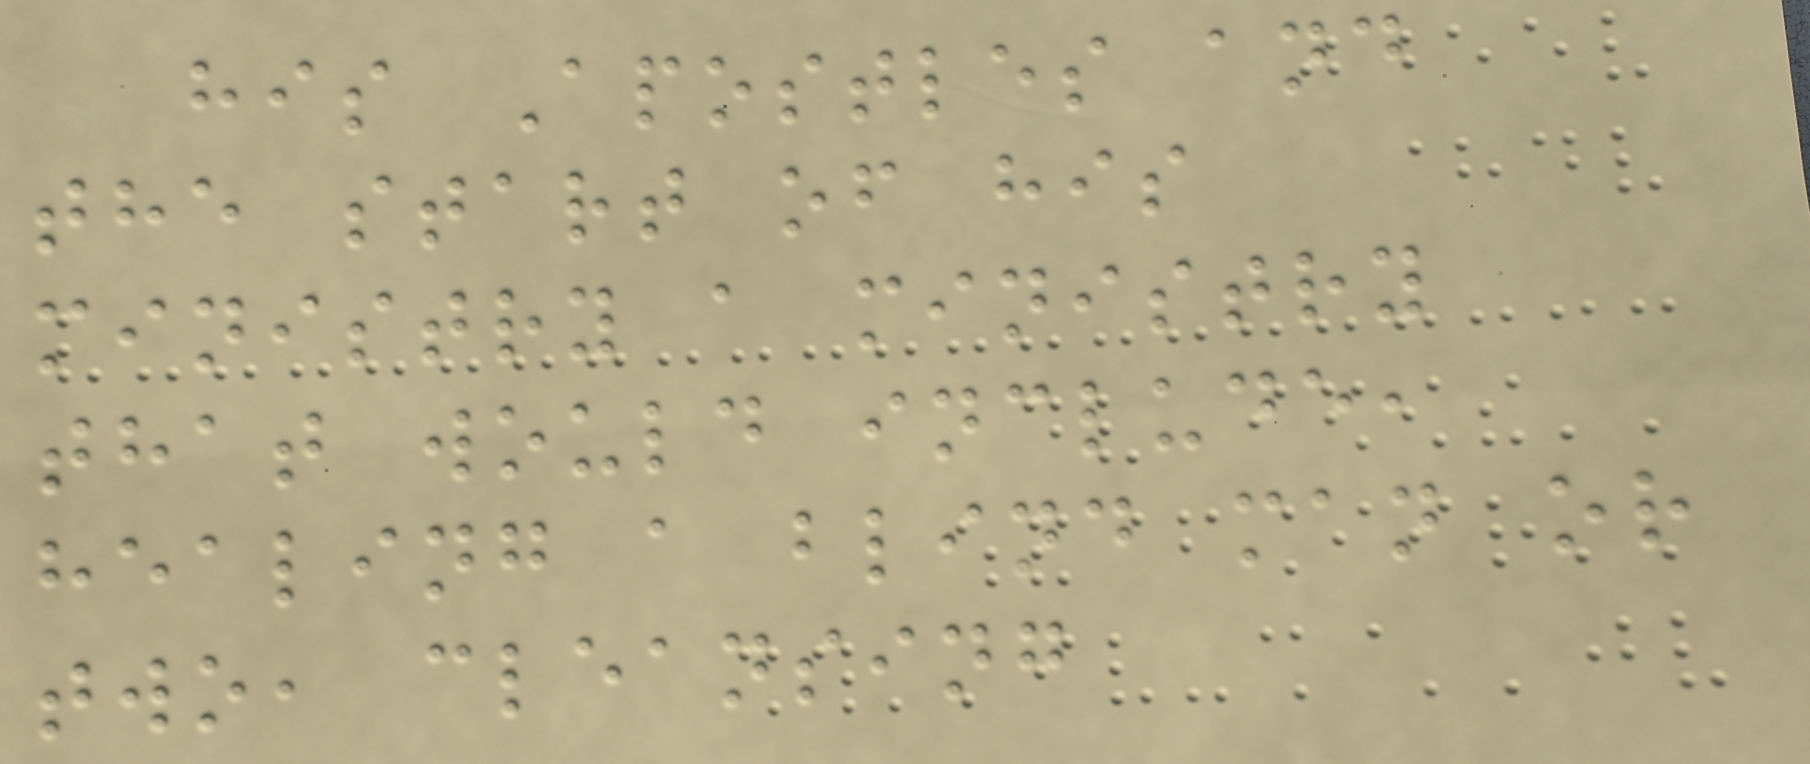his Apostles and
the start of his
ministry a ministry
that would include,
healing a blind man or
two, cleansing
